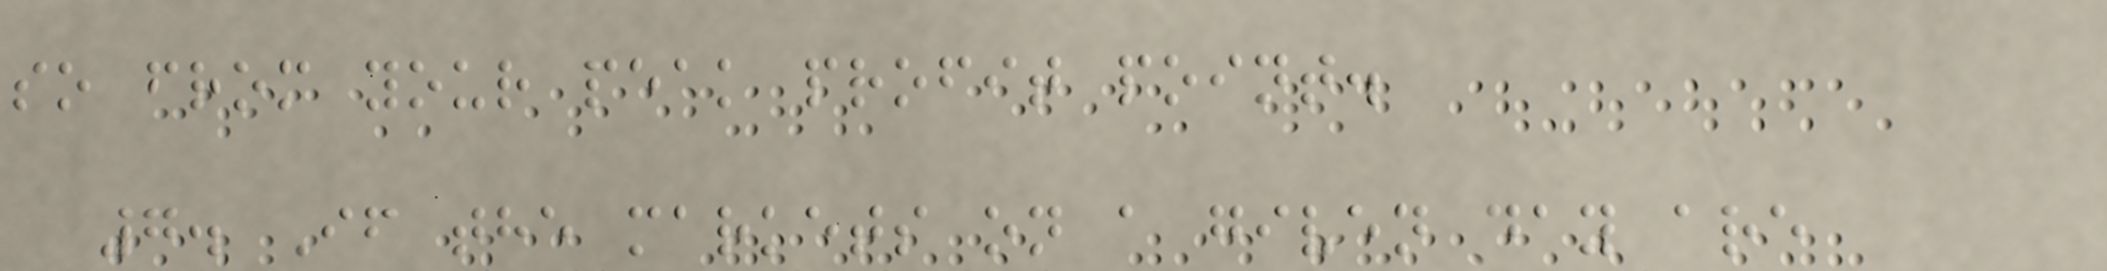so from your peak profit point.
7. If the markets on a given day are
